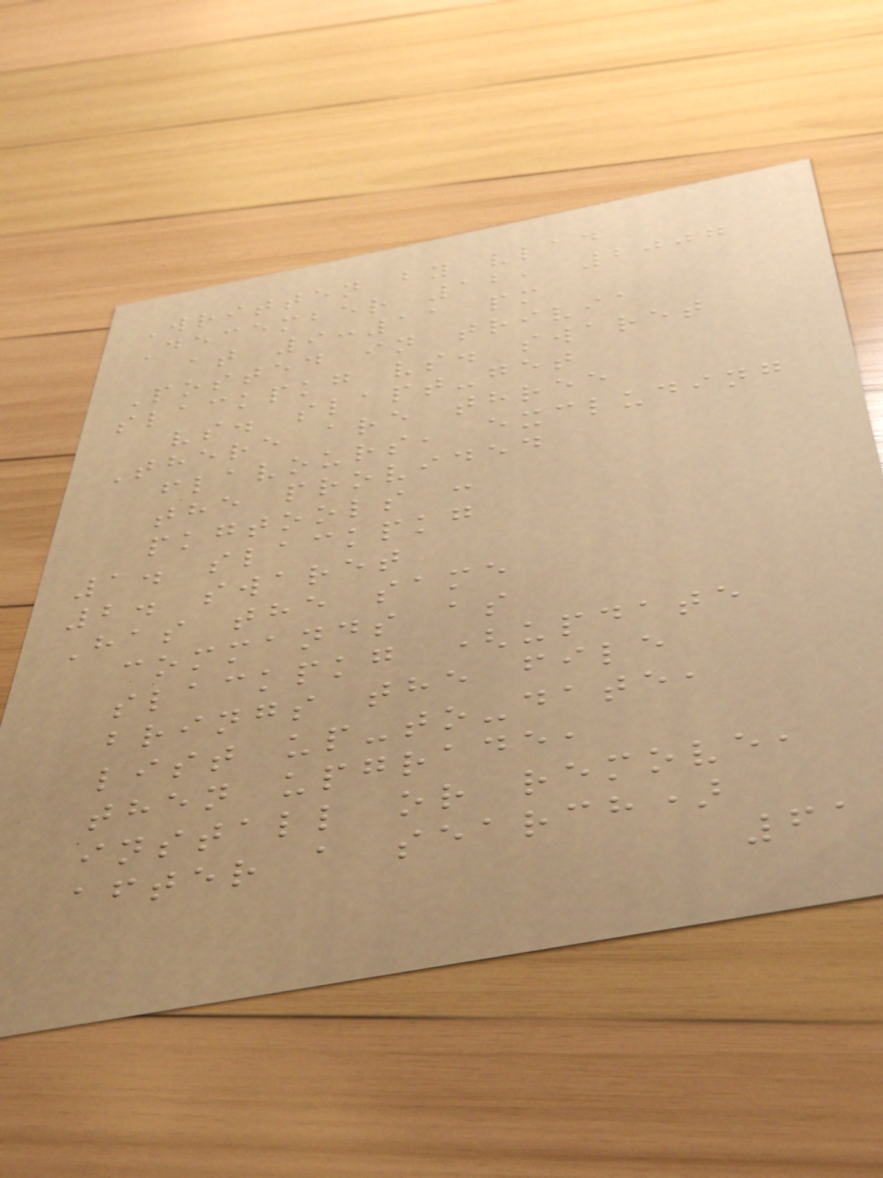Written by vlad
December 12, 2007
at 9:11 pm
Posted in trivia
slackpkg vs. swaret
vs. slapt-get
There are three
flavours, excluding
the provided
pkgtools :
1. slackpkg
2. swaret
Has the same
commands as
slackpkg (update
brings the file
list up-to-date,
then upgrade,
install or remove,
after a search)
61
